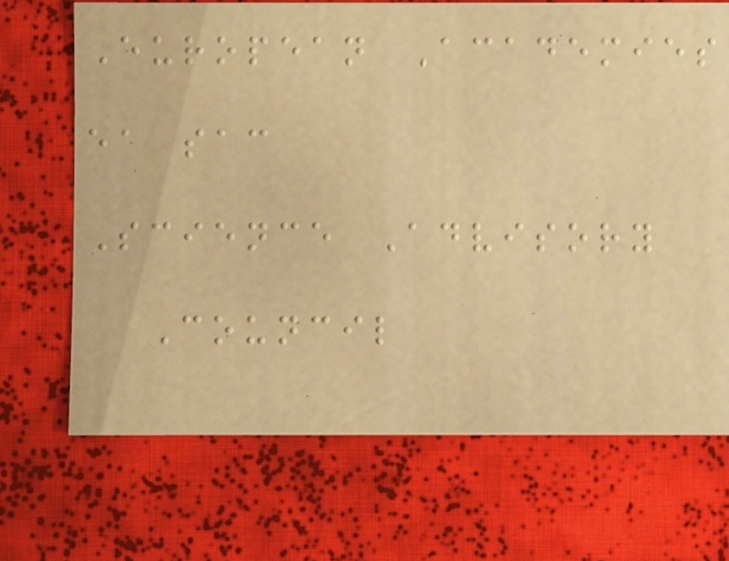European Academies
ea sac
Science Advisory
Council
